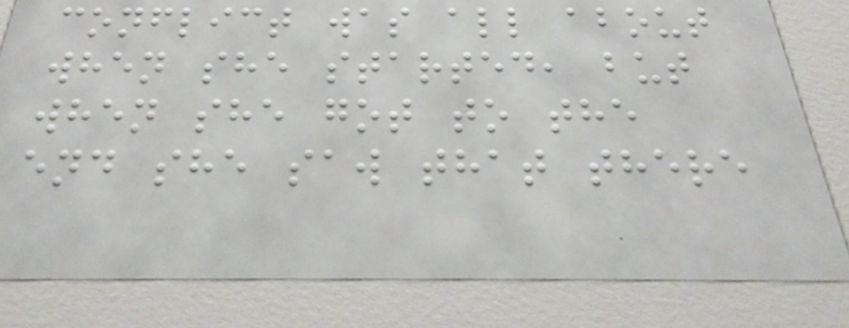conflict was all about
when she started, but
when she got to the
end she saw that there
